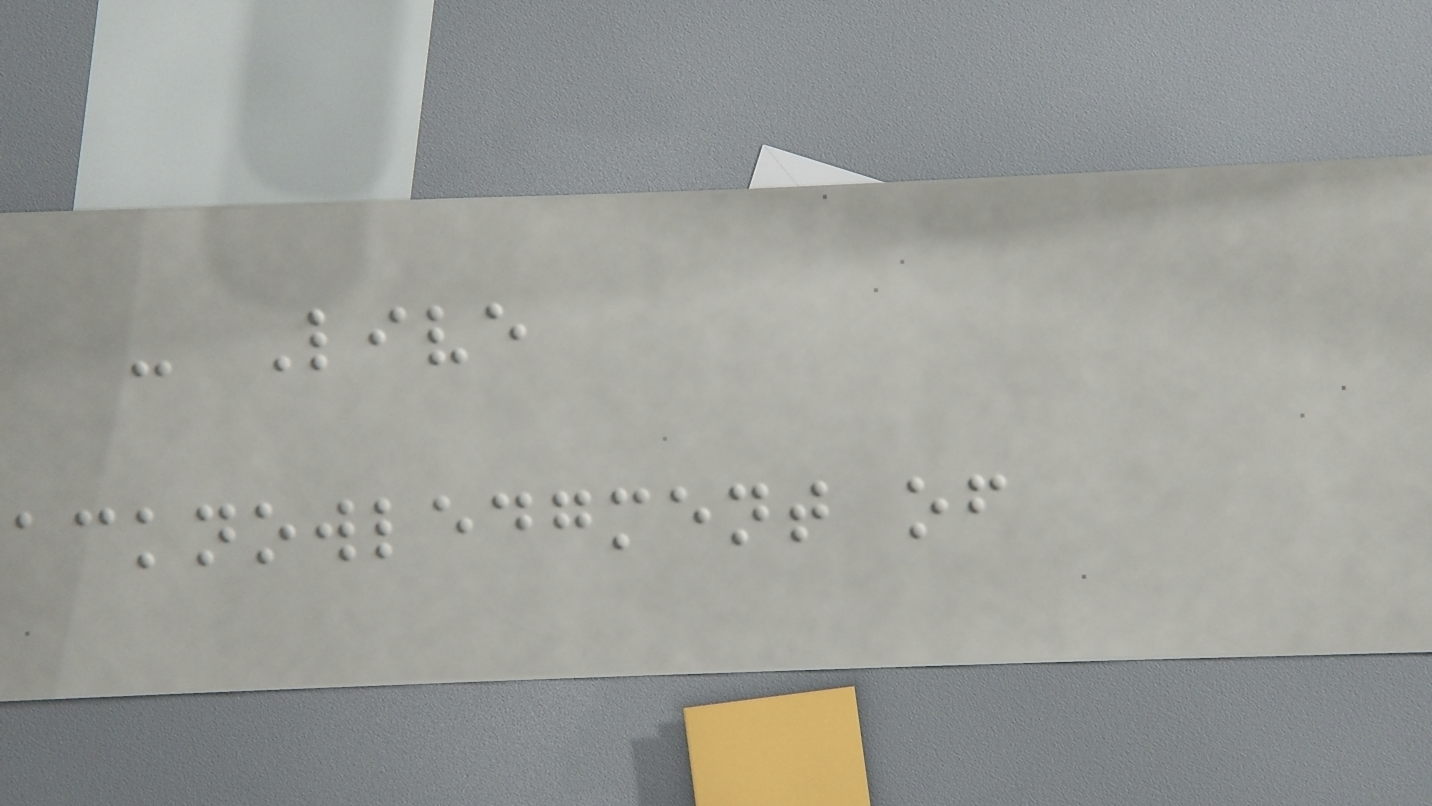- Live
acknowledgment of
